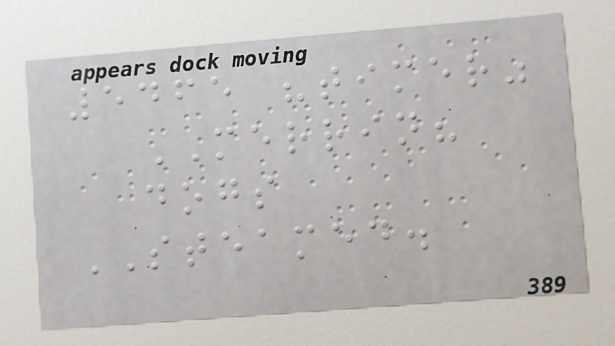5465 "timer"
MERRIN?
dogs
STEAMED.
